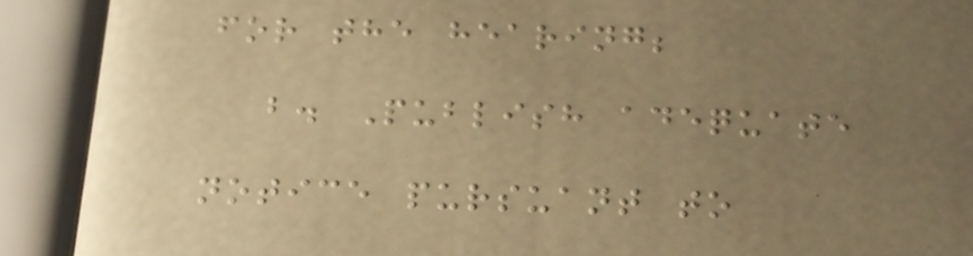for the hearing;
b. Publish adequate
notice pursuant to
